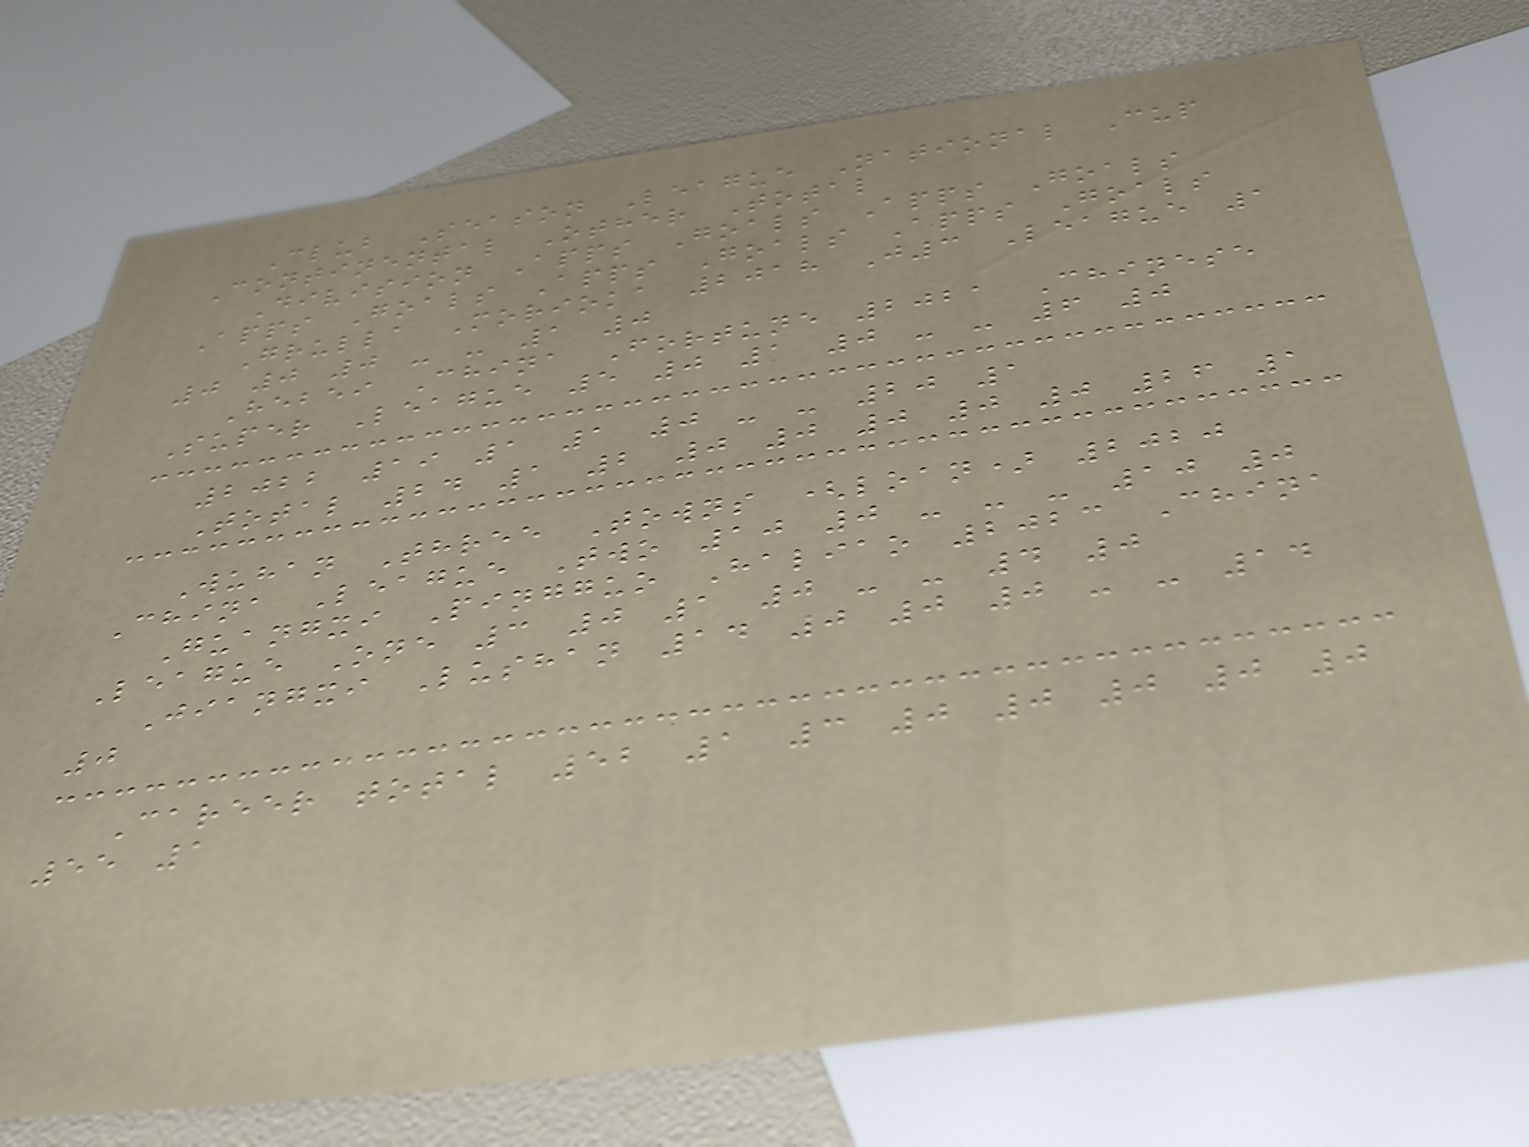Club Season League National Cup
Continental Other Total
Division Apps Goals Apps Goals
Apps Goals Apps Goals Apps Goals
Grulla Morioka 2018 J3 League 1
0 0 0 - - 1 0
Hebei China Fortune 2021 Chinese
Super League 5 0 1 0 - - 6 0
2022 19 1 1 0 - - 20 1
Total 24 1 2 0 0 0 0 0 26 1
Wuhan Three Towns (loan) 2020
China League Two 10 0 - - - 10 0
Guangxi Pingguo Haliao 2023 China
League One 3 0 1 0 - - 4 0
Jiangxi Lushan 14 0 0 0 - - 14
0
Career total 52 1 3 0 0 0 0 0
55 1
